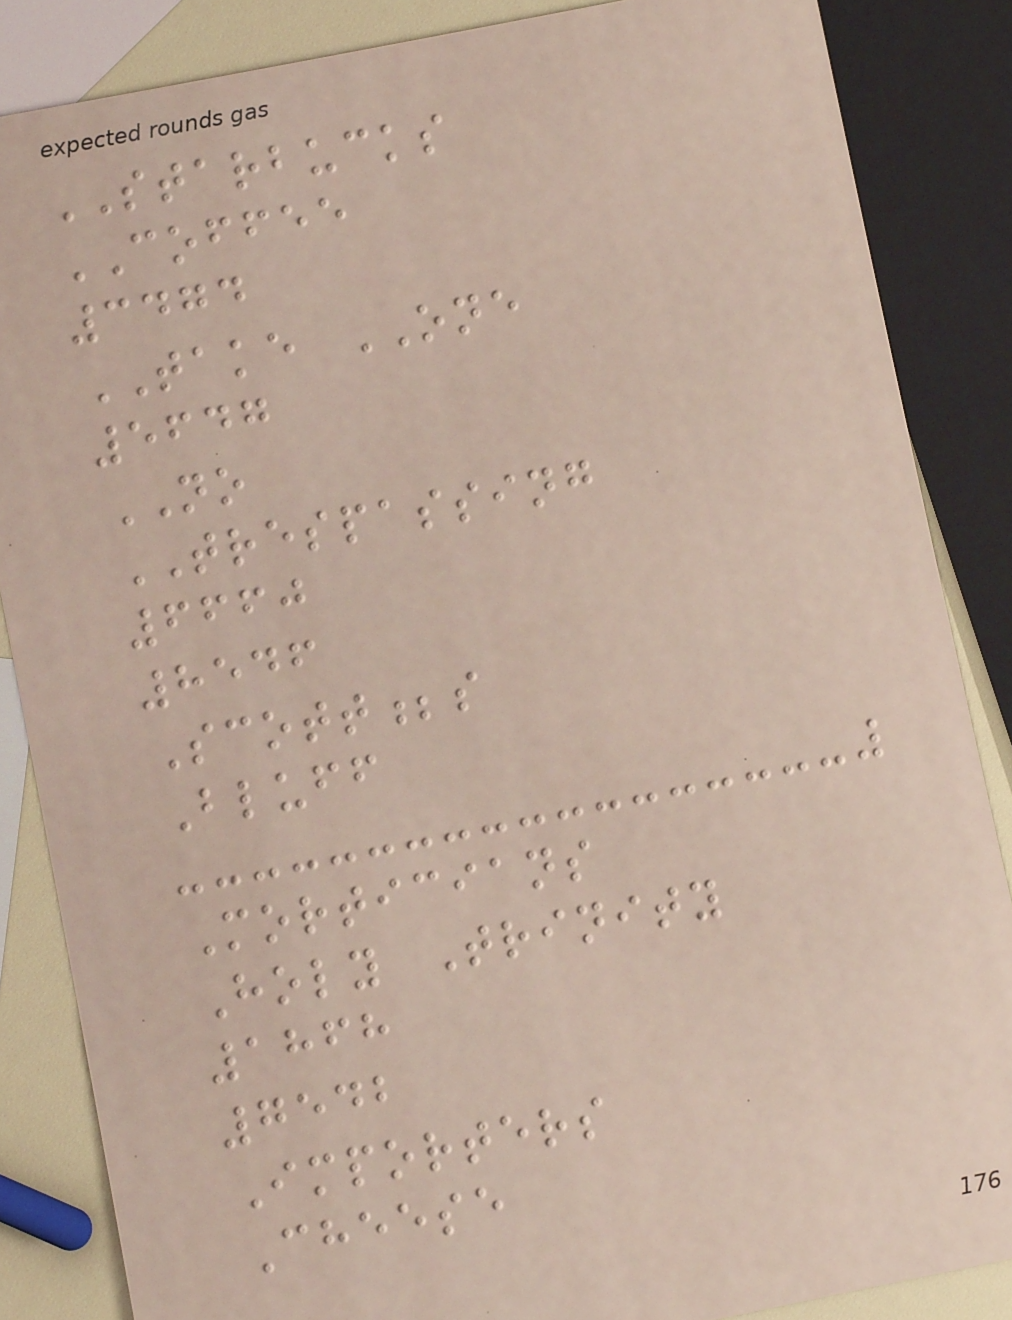STARBUCKS
COFFEE
3474
TAKE ONE
5647
NO
TRESPASSING
6660
8546
Scott;s
Bluff
Morticians
Holy Trinity
1868
7542
Importers
Cheese
